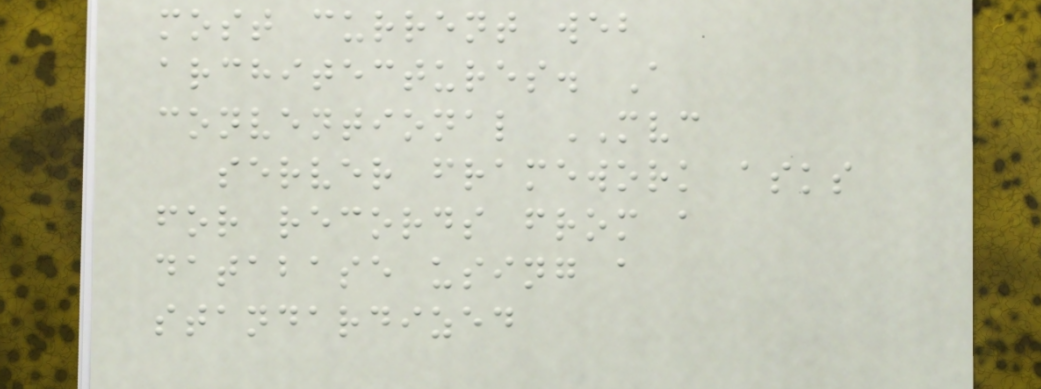most current web
architectures. A
conventional MVC
server framework asks
for records from a
database using a
standardized
